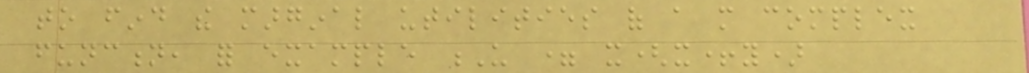to find the marginal utilities of a more complex
function, for example U = x(x+y)
